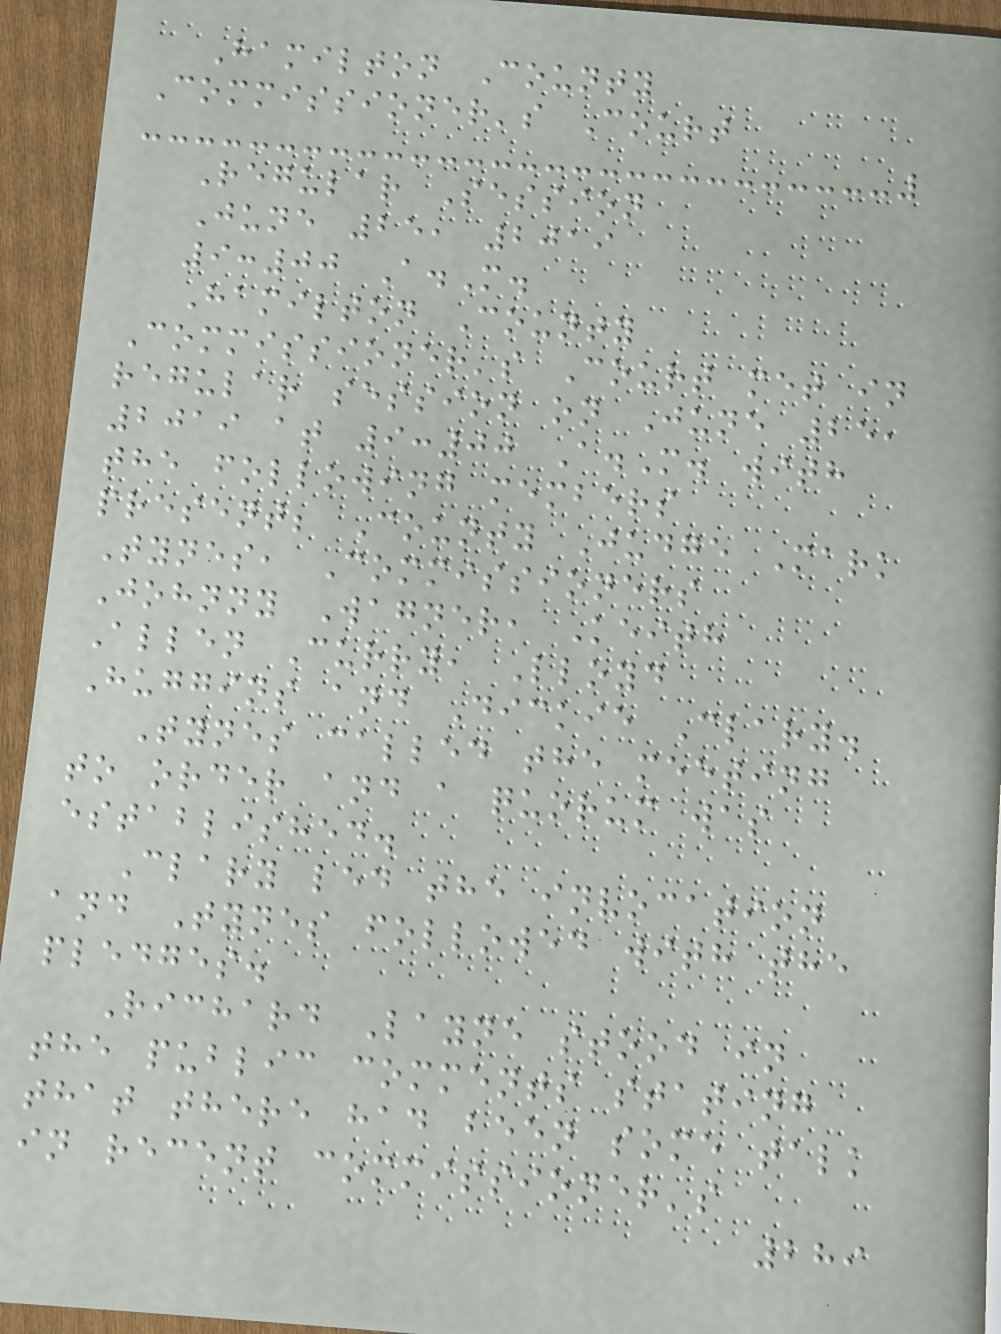Hamilton County
Commissioner's Court
Regular Session
June 25, 2019
9:00 A.M.
Hamilton County
Commissioner's Court met in
regular session on June 25,
2019 at 9:00 A.M. with
the following members
present; County Judge Mark
Tynes, Commissioners
Johnny Wagner, Keith
Allen Curry, Lloyd
Huggins and Dickie Clary.
Tynes called the meeting
to order and a quorum was
established.
Clary led the invocation
and Tynes followed with the
pledges.
Richard Layne stood in
the public comments stating
that there had been some talk
in recent commissioner's
289
